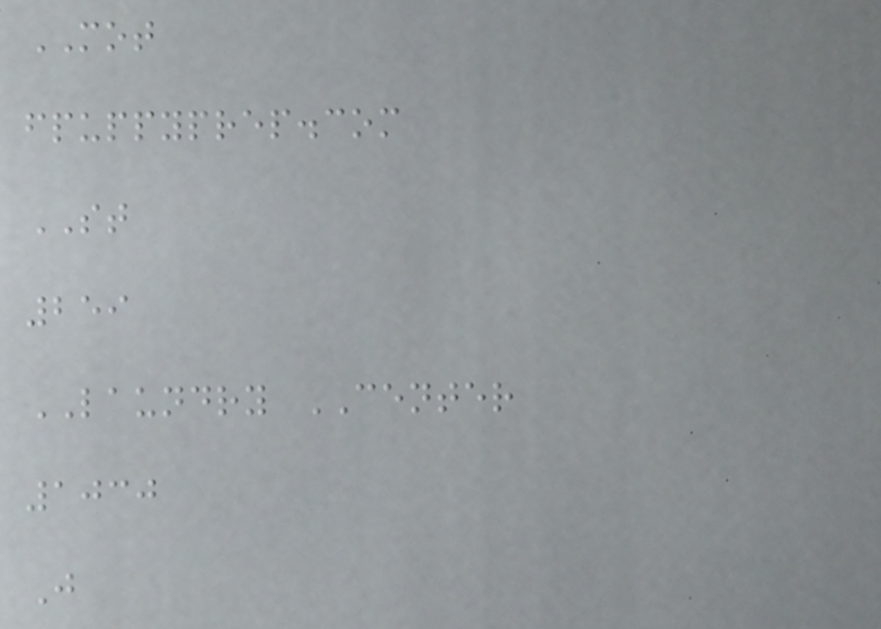MOT
fpuppyprep.com
ST
259
LAUNDRY CENTER
1030
J
